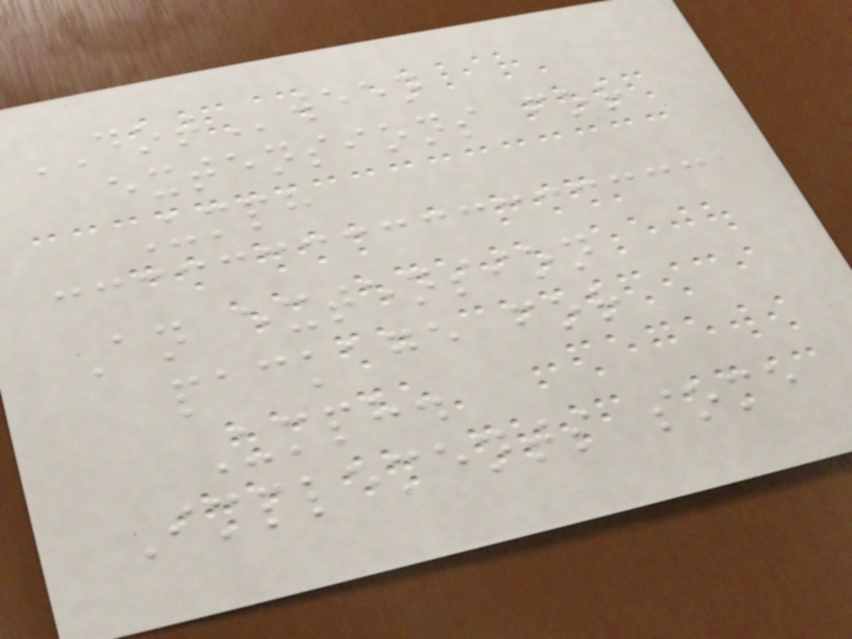DOTween
extensions for
Umph
An extension
package for
Umph.
Implements some
